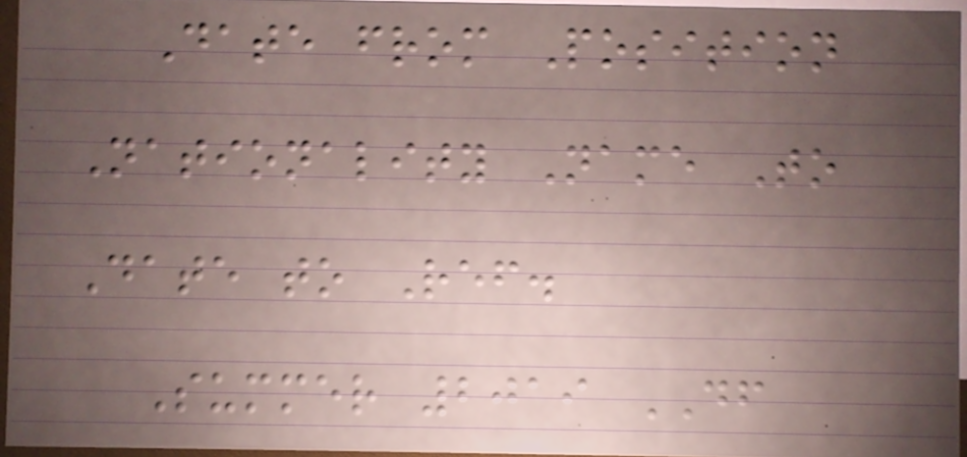Date from Position
Nationality Name To
Date to Ref.
Summer 2019 DF
